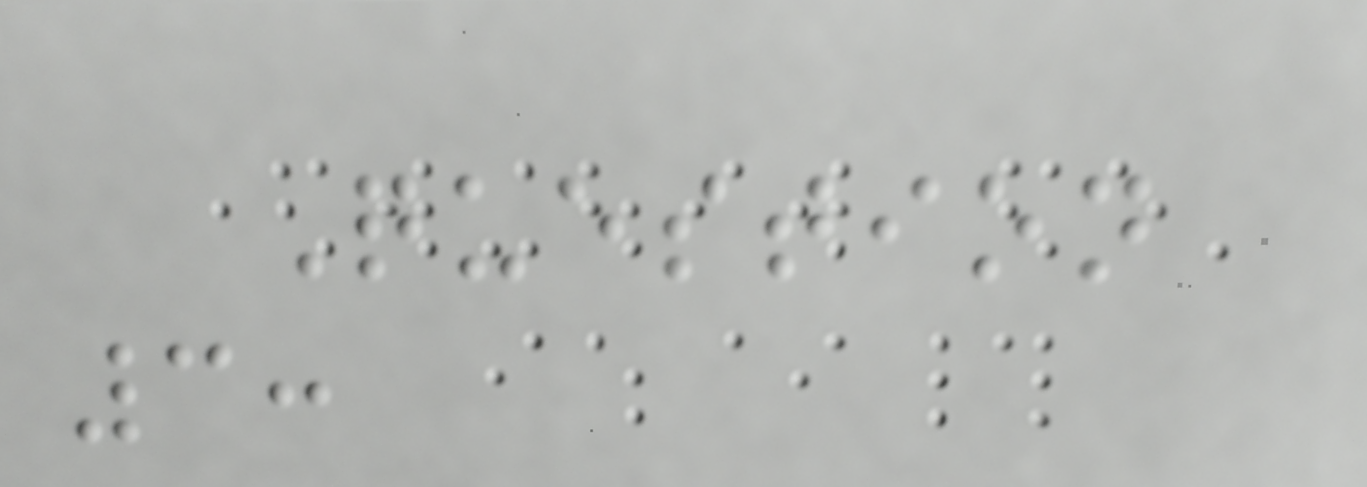Question
3:
